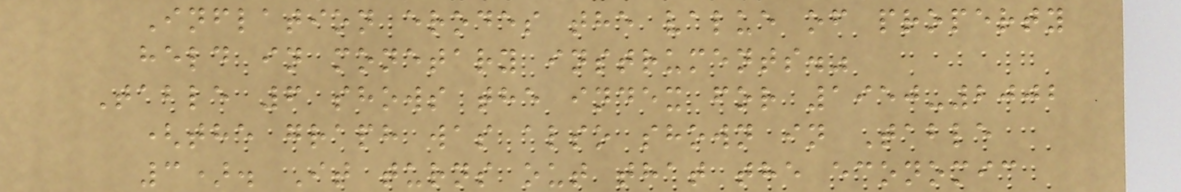Inflation erodes the value of property
held in monetary instruments."
Table 6 shows the index for 1950-2002
(the graph was also shown in Table
3). It turns out that the economic
